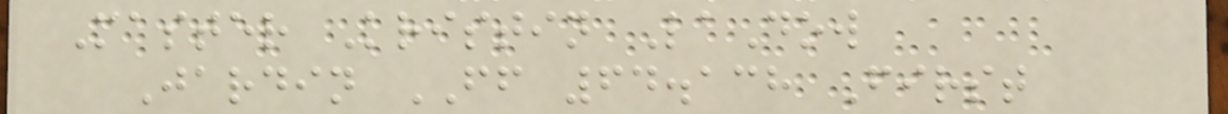Master Kristin LaDow
Jardin FF 64.138 First
